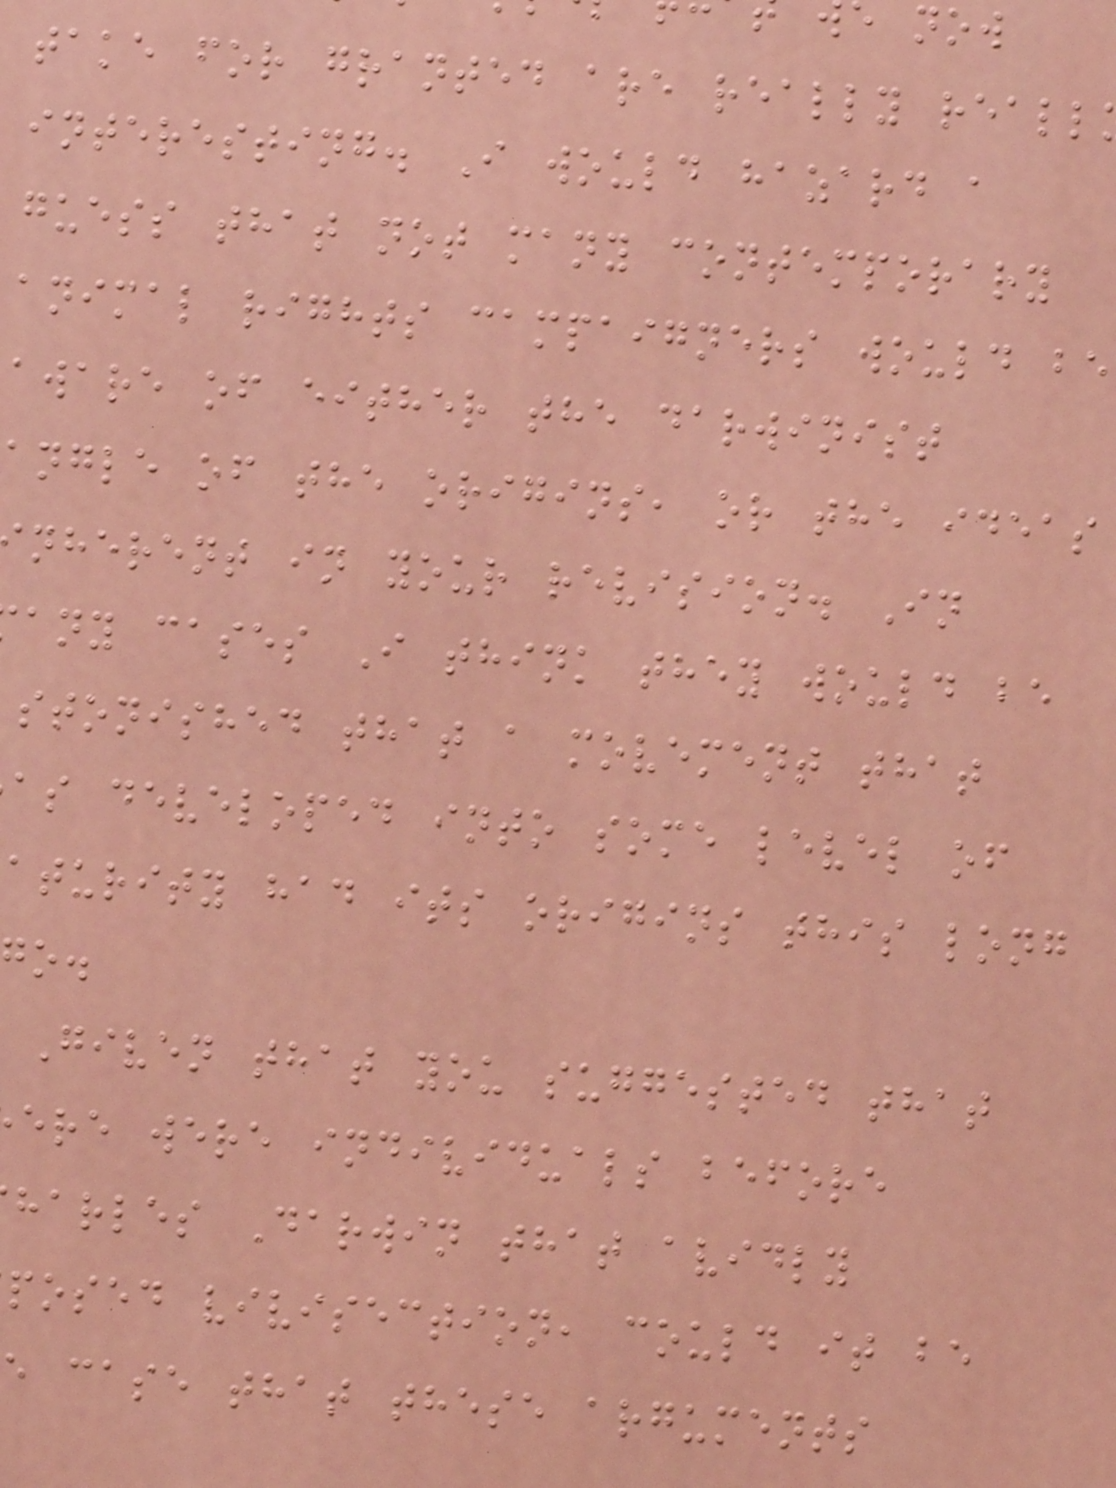take for granted are really reall
interesting. I would hazard a
guess that not many contemporary
animal rights campaigners would be
aware of either the darwinist
angle of the origins, or the ideas
nherent in your revision. In
any cases I think they would be
stonished that a movement that
as developed into some level of
aturity had its origins this long
Given that you suggested that
ere were individuals before
harles Darwin that avidly
posed vivisection, could it be
e case that these arguments
